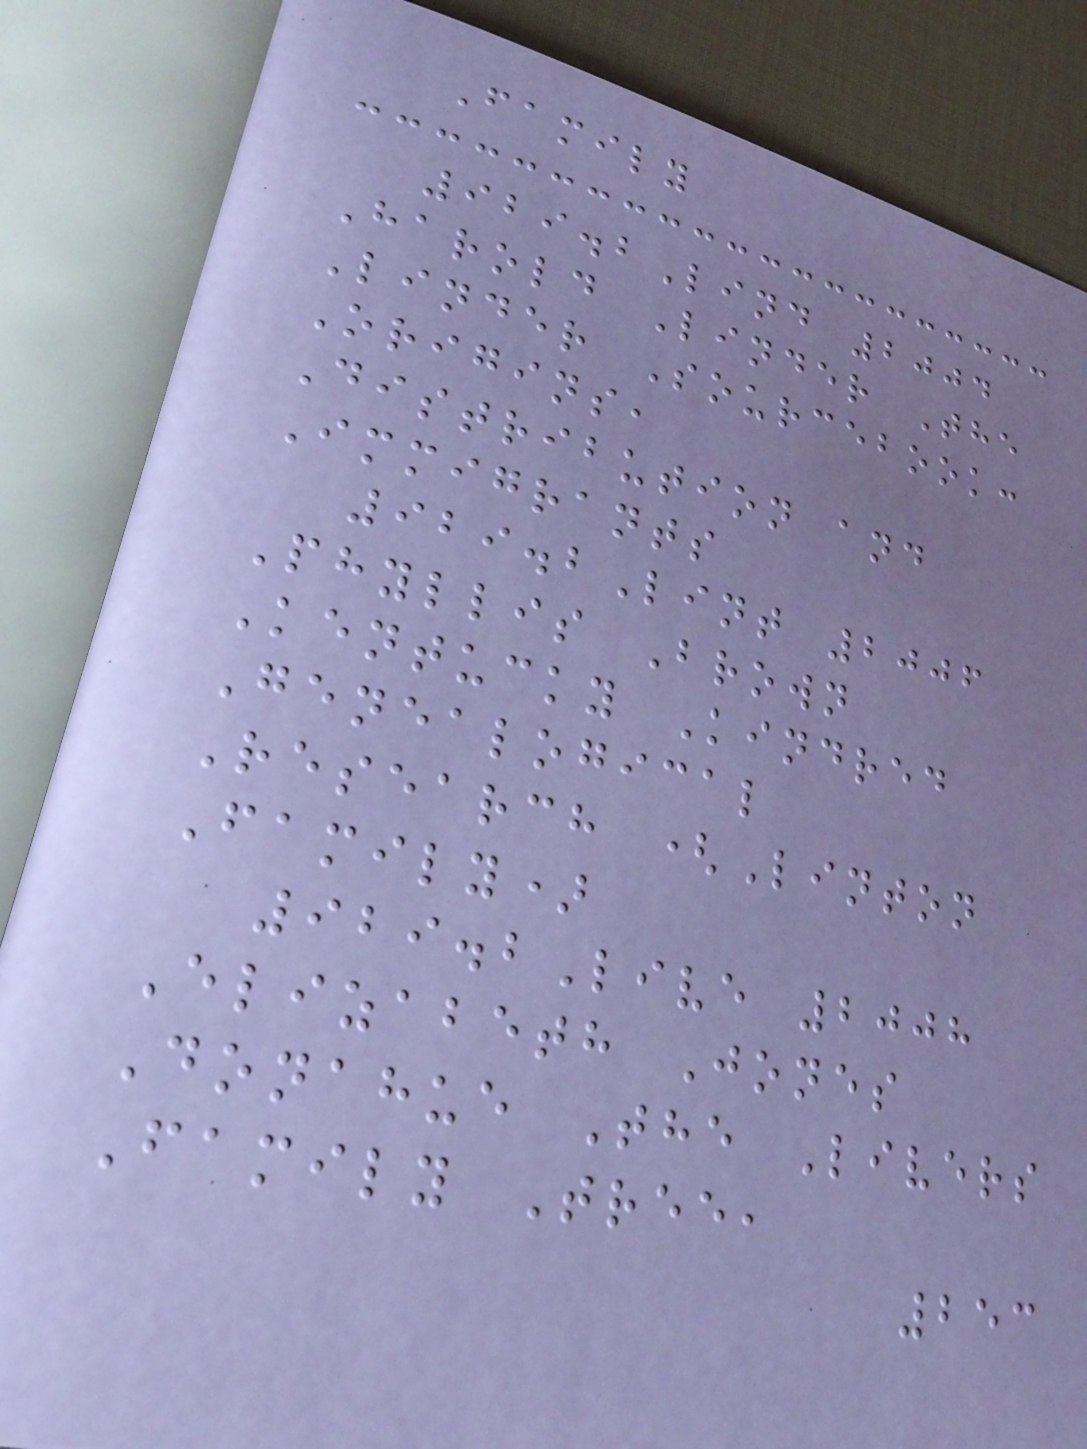Family
929.2Lind 2004
Harold Linder The
Linder Sourcebook:
Origins,
Distribution and
Immigrants
929.2Lint 2006
Phyllis Brown
Kentucky Kindred
Genealogical
Research (Linton
Family)
929.2Live 2008
Elizabeth Jones
Donahue The Livers
Family Tree,
253
